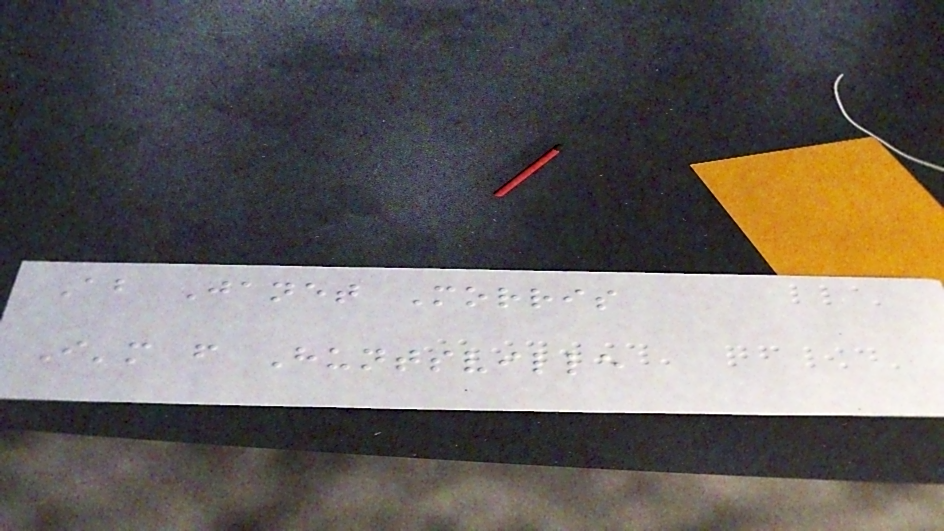About Janet Morris
I'm from Huntsville
